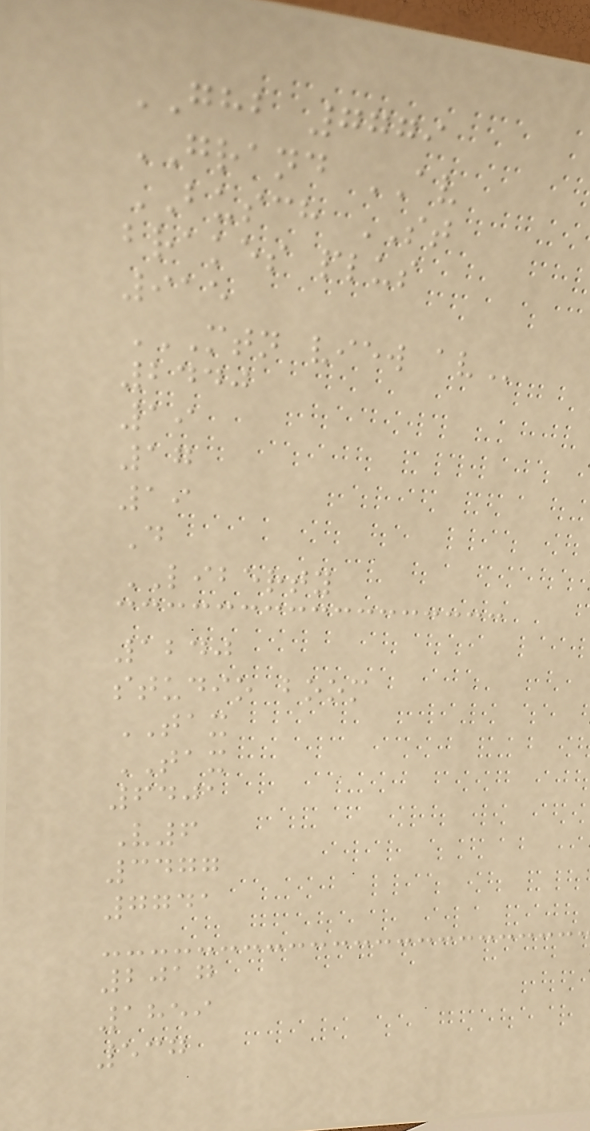GHB 7779
GRAND AV
BUSCH ST
brakes plus
915
MTN VIEW AV
2440
19
17
19
D
LIBERTY
1240
studio boom
TAX
TAX
6401
V6
3477
7741
2017
1859
537
